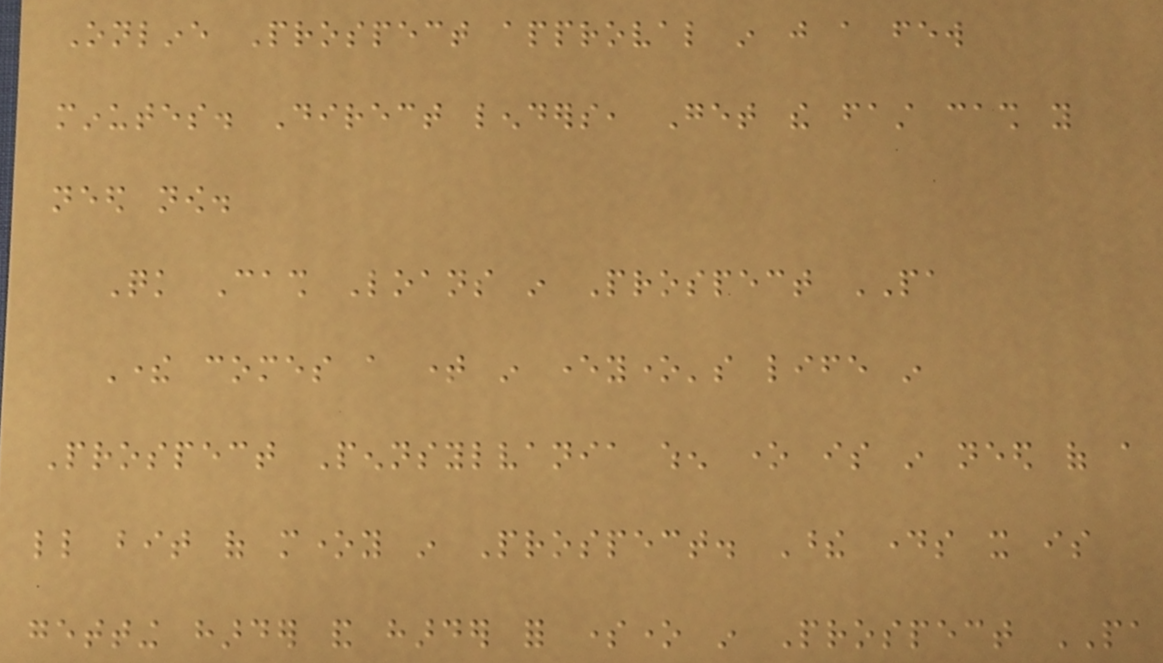Online Prospect approval in just a few
minutes. Direct lenders, Get the fast cash you
need now.
Quick Cash Loans in Prospect PA
There comes a time in everyone's life in
Prospect Pennsylvania when one is in need of a
little bit of money in Prospect. These days it is
getting harder and harder for someone in Prospect PA
